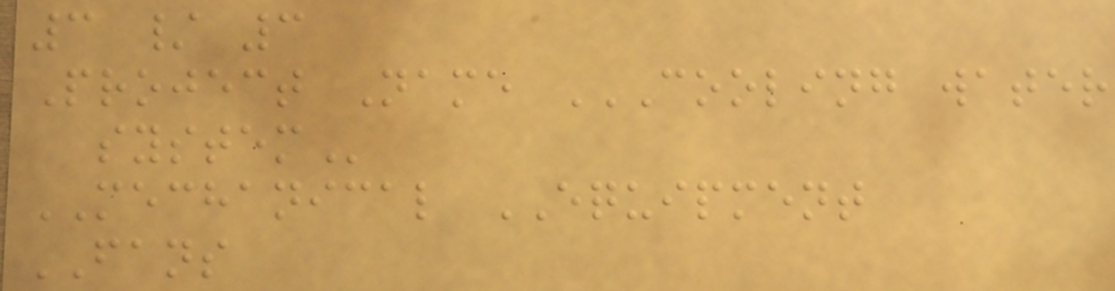3 / 3
Project Name COOLING WATER
SYSTEM
MECHANICAL EQUIPMENT
FANS
